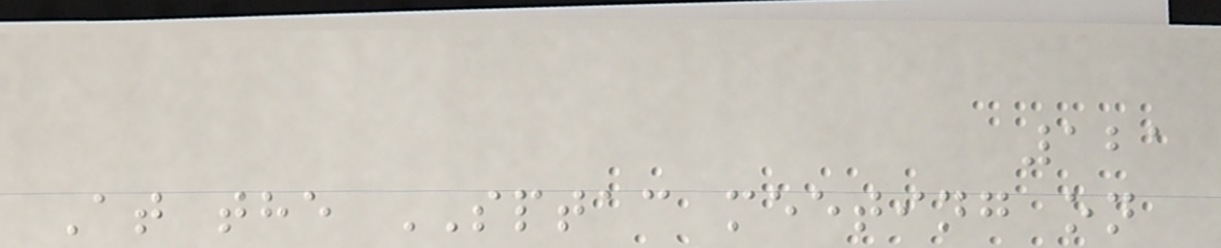121
At the SPTAC meeting on
